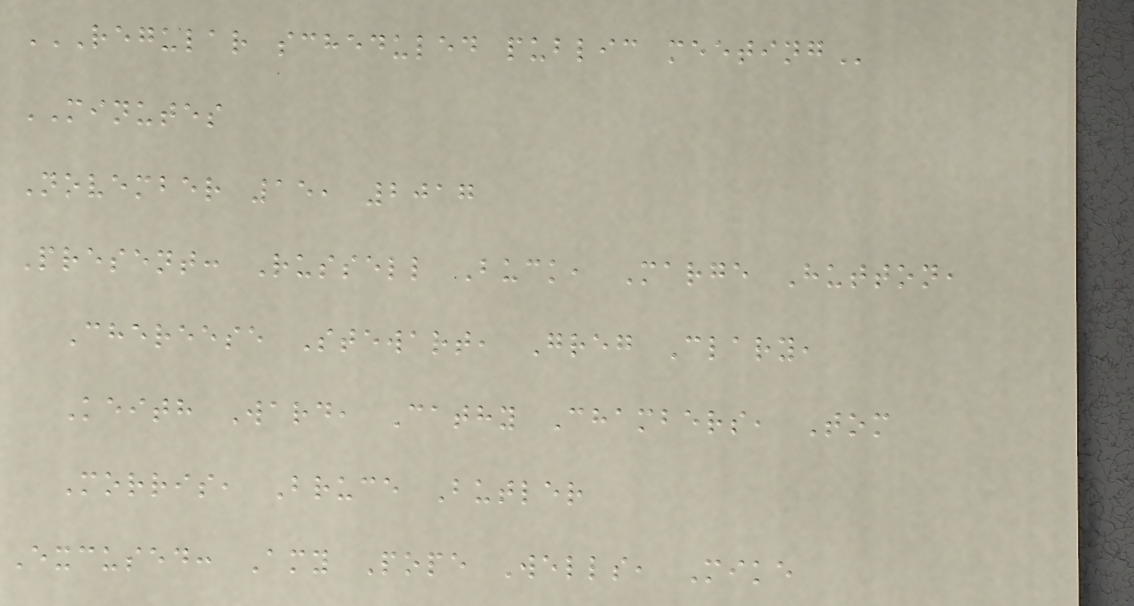REGULAR SCHEDULED PUBLIC MEETING
MINUTES
November 15, 2017
Present: Russell Buck, Marge Hutton,
Chereese Stewart, Greg Clary,
Keith Ward, Cathy Chambers, Tom
Morris, Bruce Butler
Excused: Amy Pope Wells, Mike
